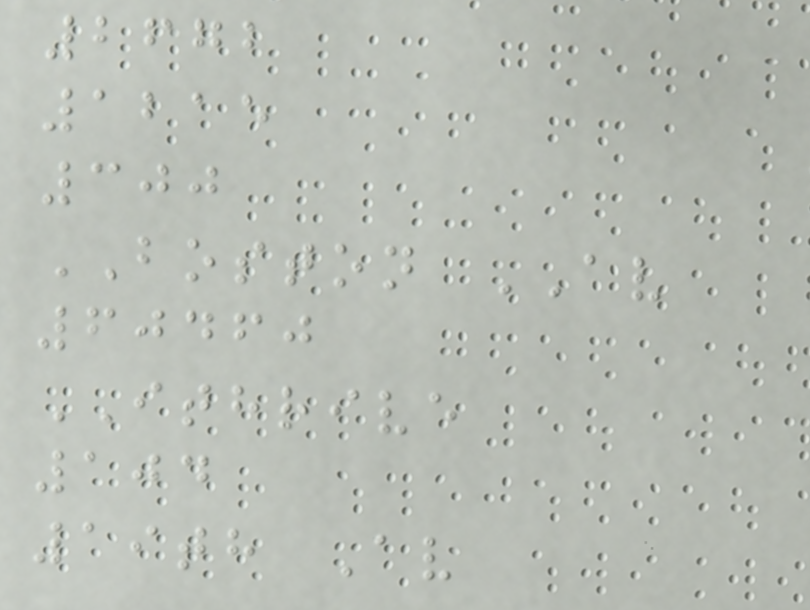2672
1215
300
BOSTON AV
60460
ITHRIVE
104
19th Av
